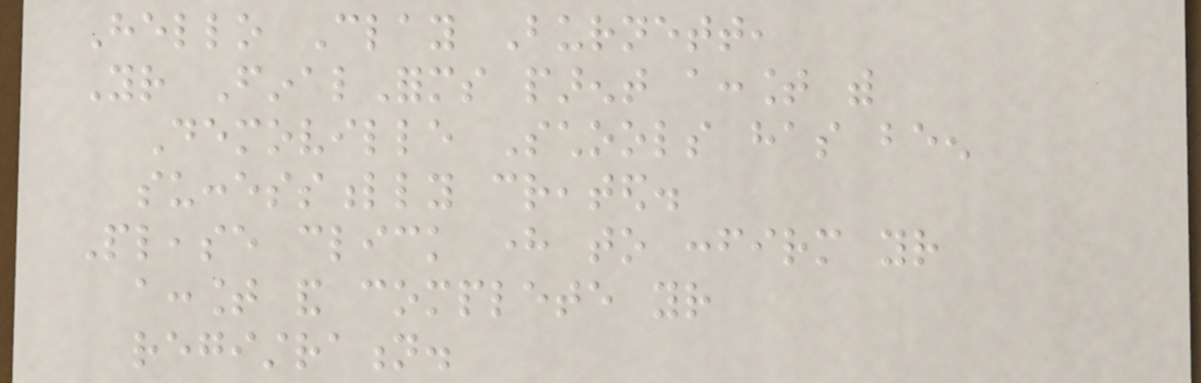Hello Clay Burnett,
Your FinalForms parent account with
Demoville Schools has been
successfully created.
Please click here to confirm your
account and complete your
registration.
